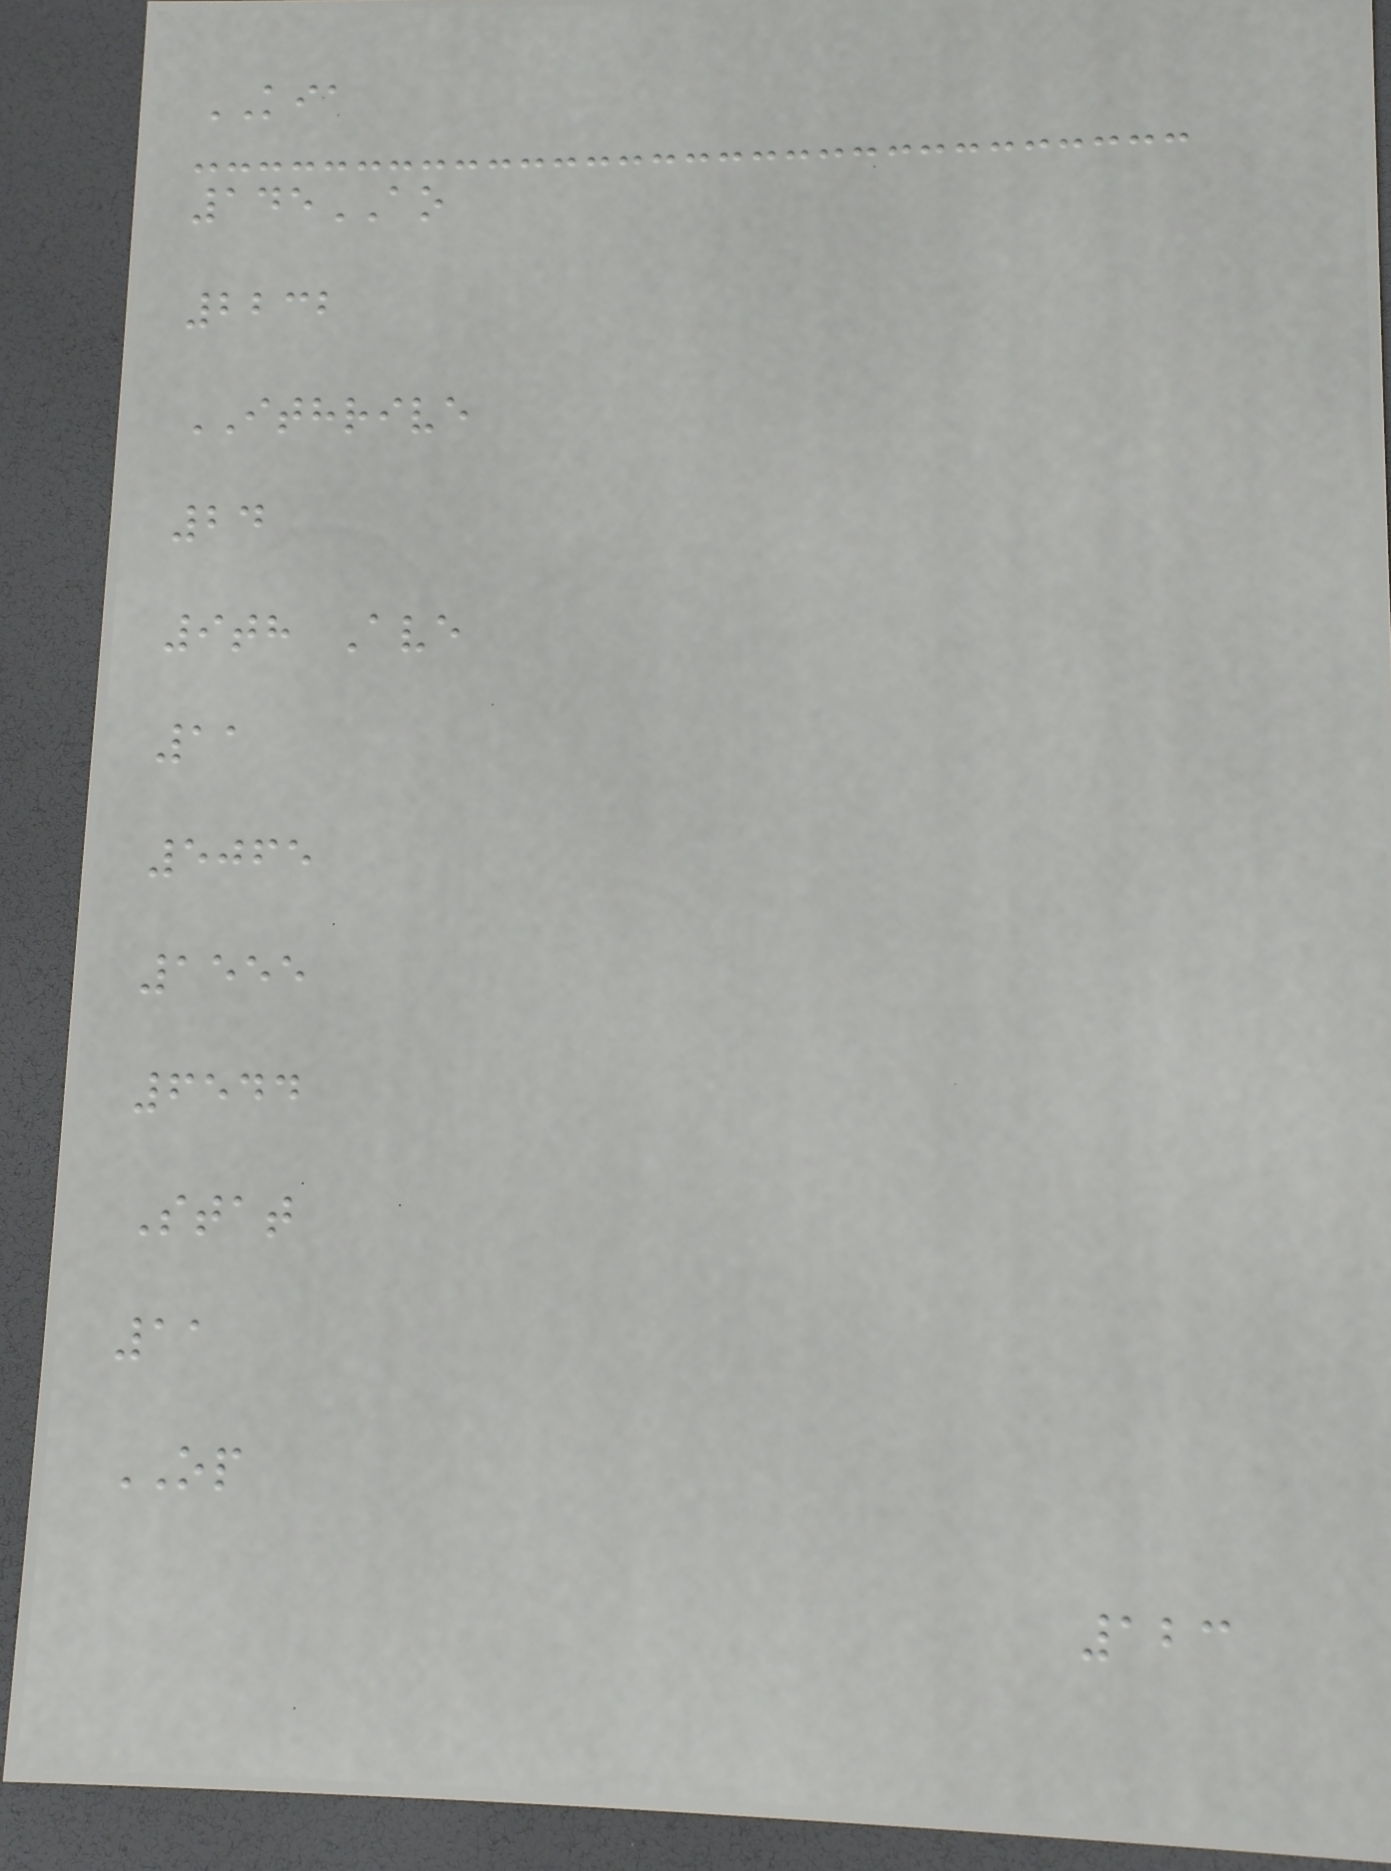KIA
145AO
2232
ITHRIVE
24
9th Ave
11
5065
1555
6544
Stat
11
OP
123
